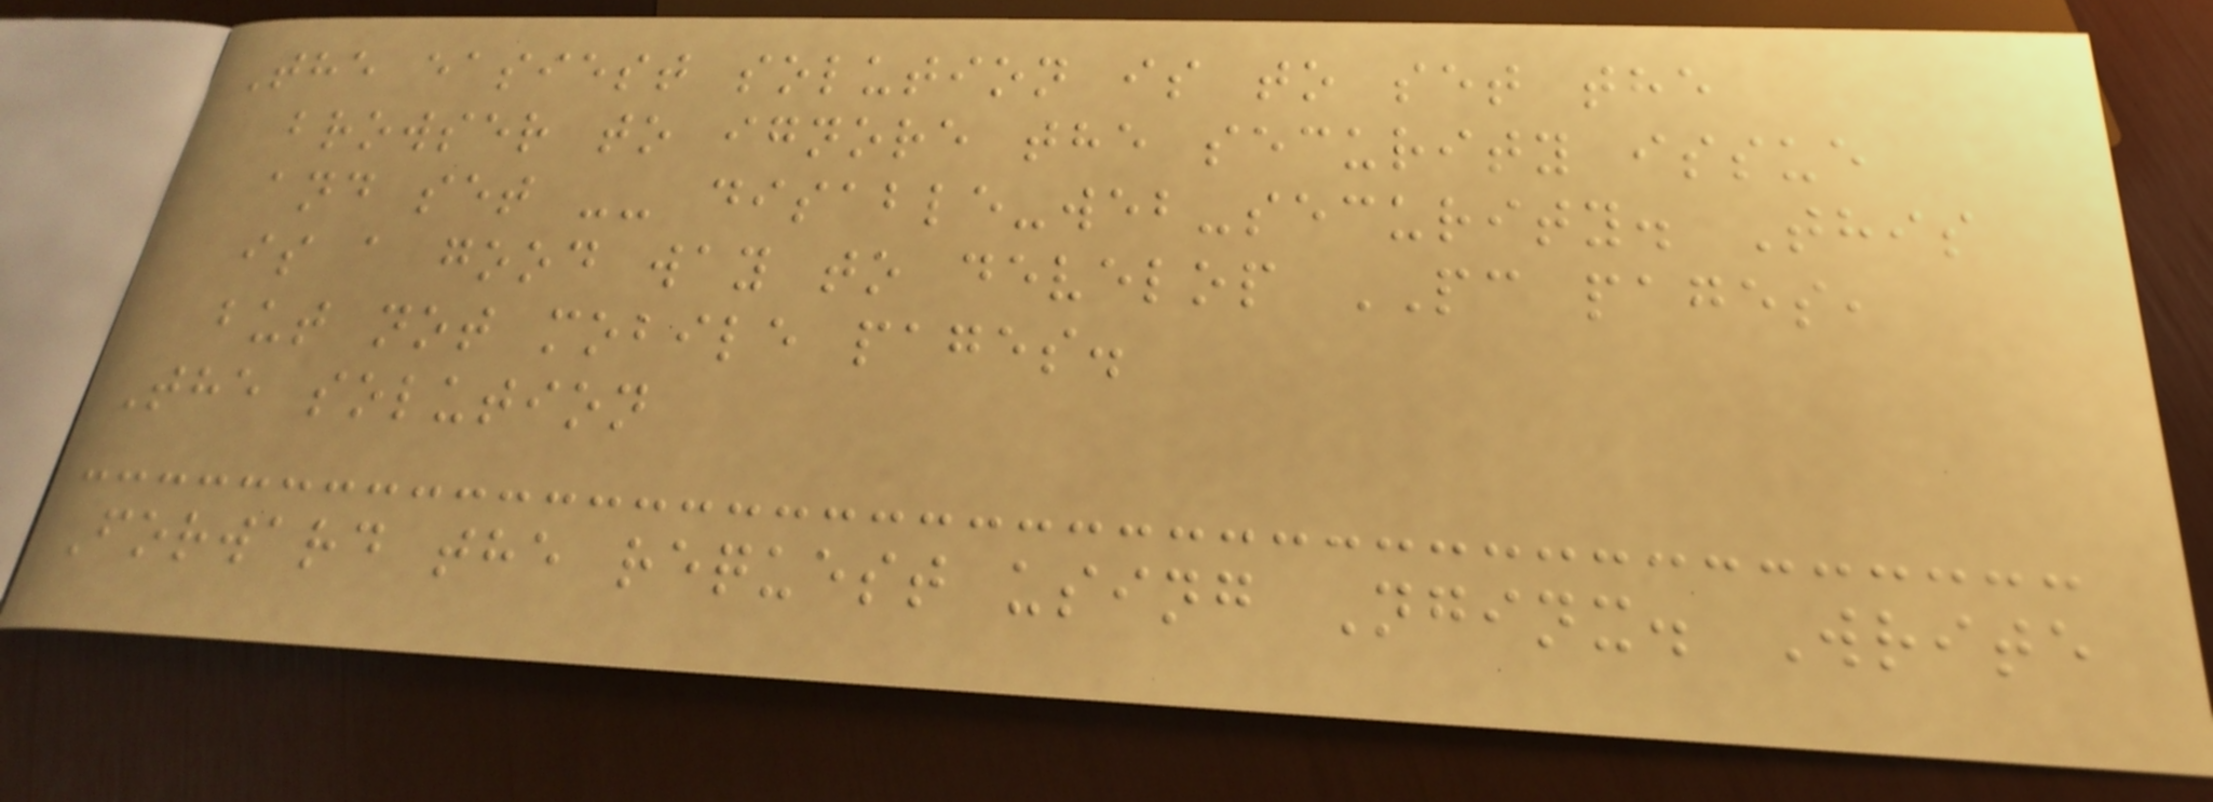The easiest solution is to set the
browser to ignore the security issue
and set -- disable-web-security. This
is a good way to develop PC pages,
but not mobile pages.
The solution
Forward the request using Nginx. Write
